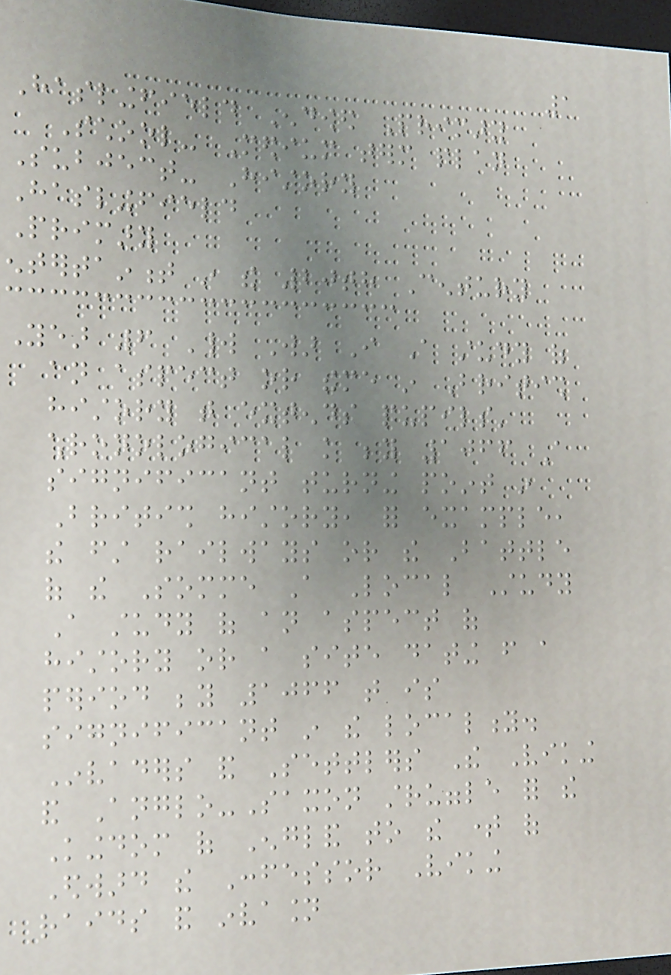1
Haslingfield Endowed Primary
School- Medium term plan
Subject- History
Haslingfield
Primary
entertainment in the 20th Century
Year 6 World War I A study of
an aspect or theme in British
history that extends pupils'
chronological knowledge beyond 1066 A
significant turning point in
British history, for example,
the first railways or the Battle
of the Somme A Local Study
A study of an aspect of
history or a site dating from a
period beyond 1066 that is
significant in the locality.
Invaders and Settlers The Viking
and Anglo-Saxon struggle for the
Kingdom of England to the time of
Edward the Confessor Viking
raids and invasion
